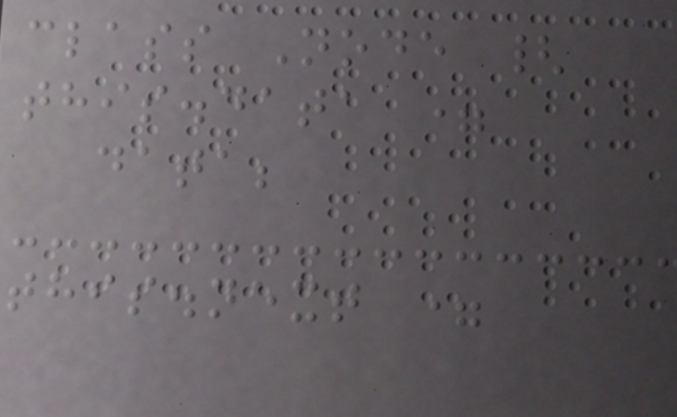class Node {
this.data =
data;
this.next =
